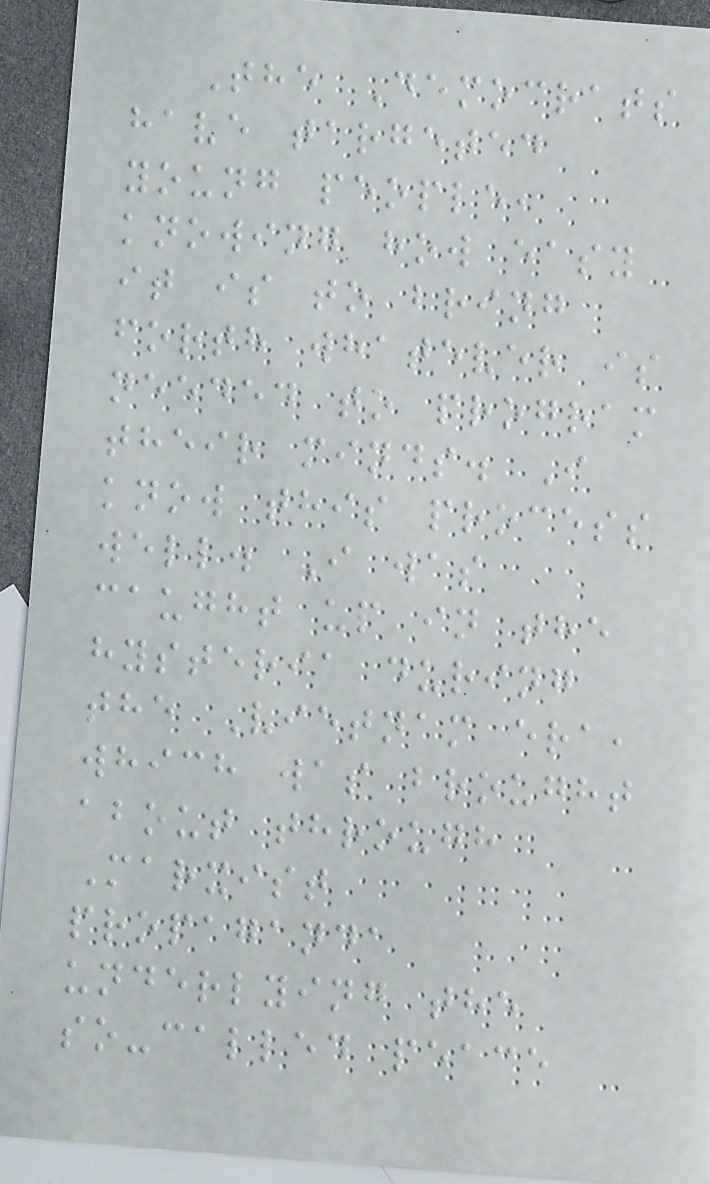The Democrats
have targeted
young people,
knowing how easy
it is to bring
forth whatever is
needed to program
their minds. I
know this process
well. I was
caught up in the
hysteria during
the Vietnam era,
which was brought
about through
Marxist
propaganda
underlying the
so-called peace
